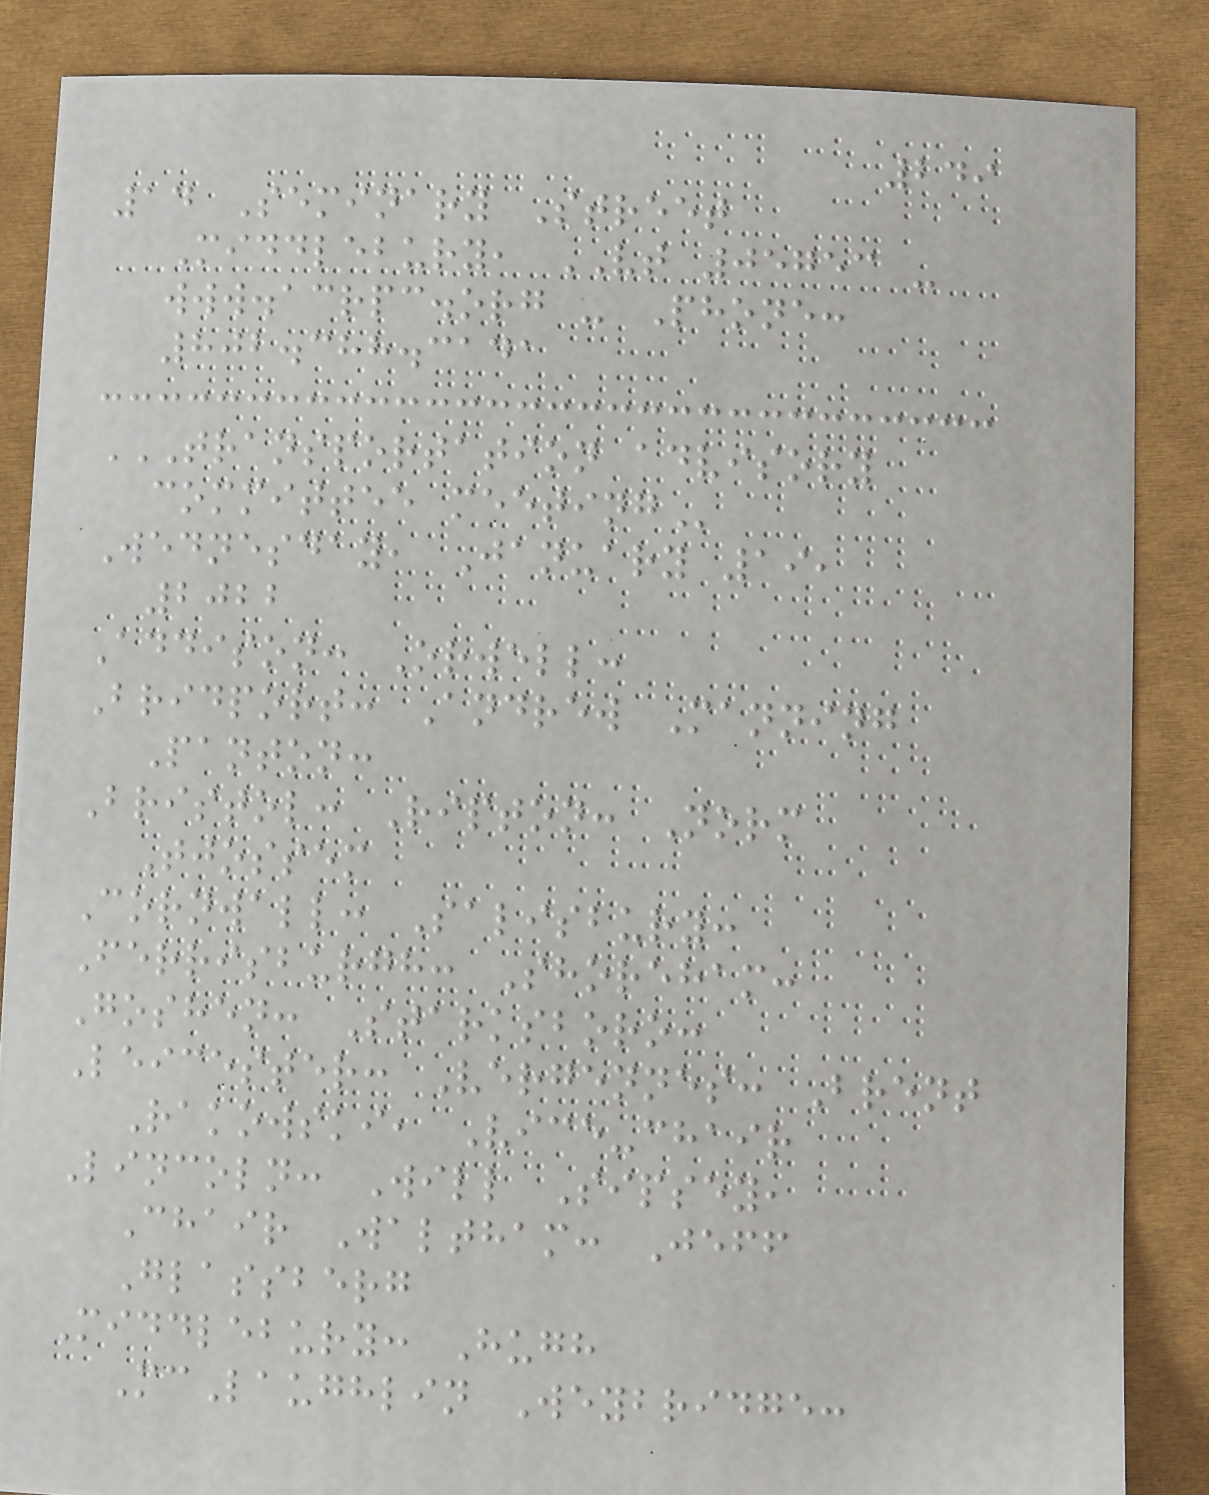249
14 Seminary Street
Middlebury, VT 05753 -
www.acrpc.org - Phone:
802.388.3141
TRANSPORTATION ADVISORY
COMMITTEE MEETING
Wednesday, January 19,
2022
Addison: Orwell:
Bridport: Andrew Manning
Panton:
Bristol: Ripton: Norm
Tjossem
Cornwall: Salisbury:
Ferrisburgh: Shoreham:
Goshen: Starksboro:
Leicester: Vergennes: Brent
Rakowski, Vice-chair
Lincoln: Will Sipsey,
Chair Waltham: Jeff
Glassberg
Middlebury: Hugh
McLaughlin Weybridge:
